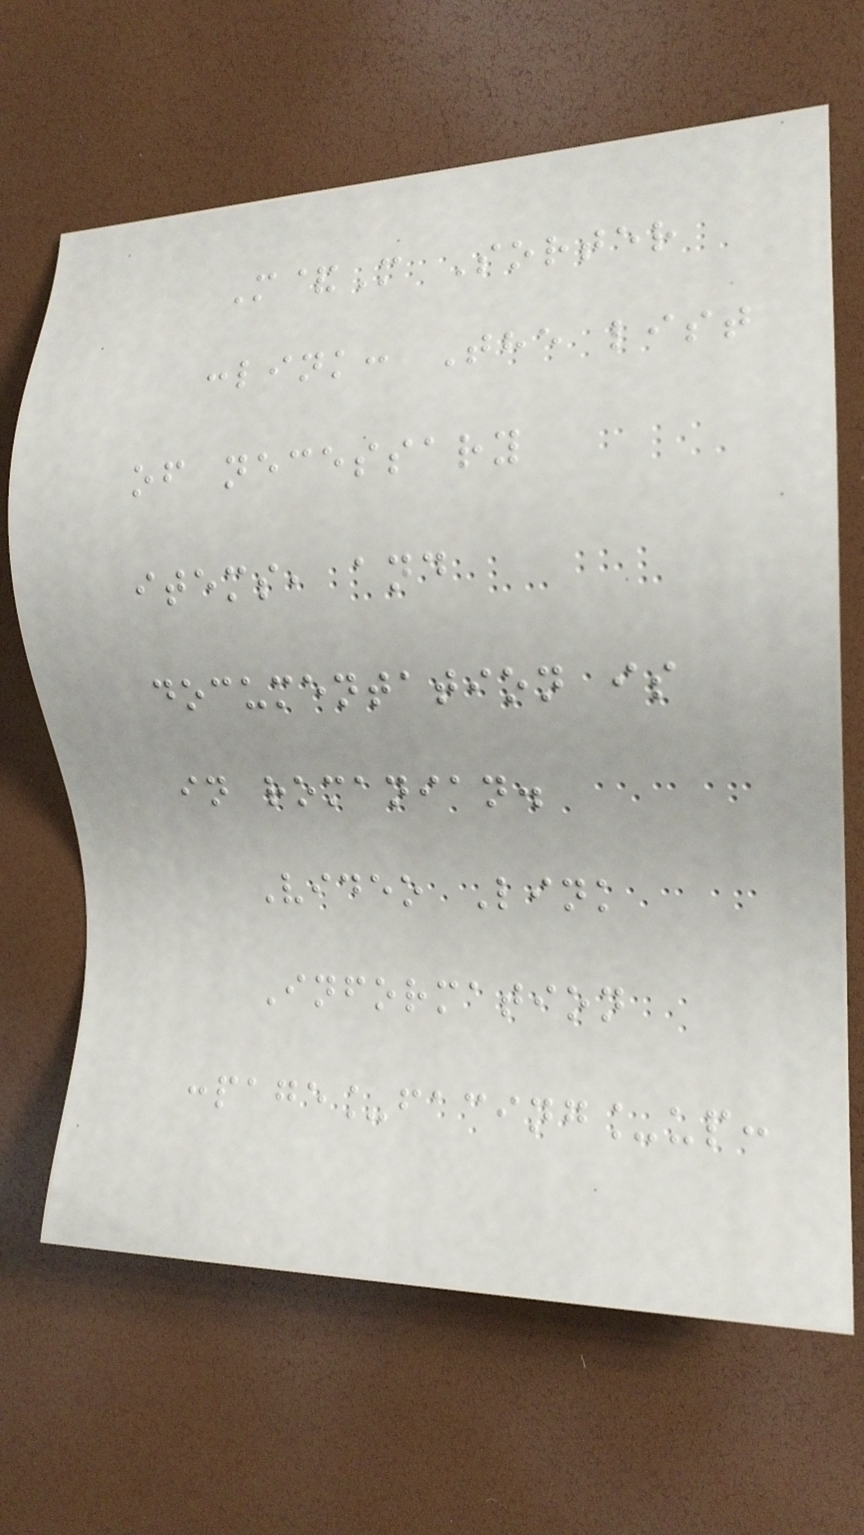M&M Sorter
:link: The list
of necessary
items, and
documentation is
in romanian.
Video Link
Information
:page_facing_up:
